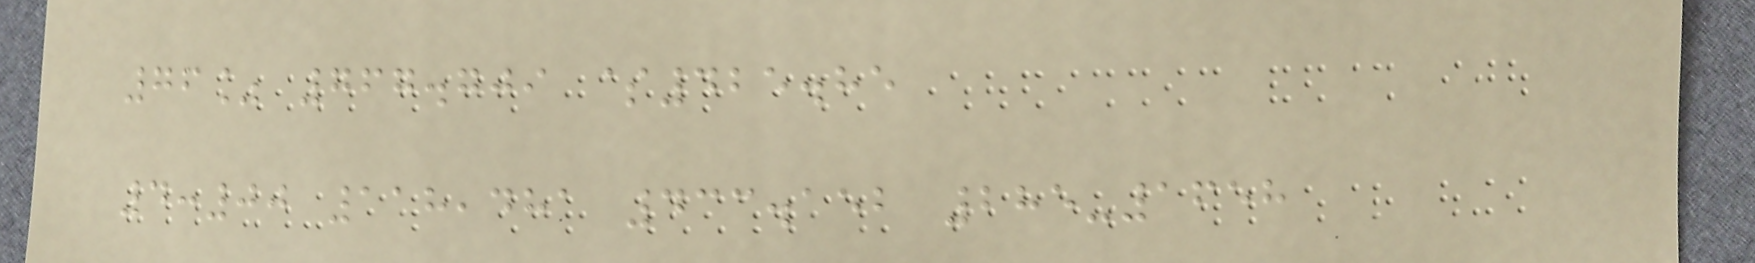76% 767.709 $425.85
4:00 118,481 433.152 285-1658
